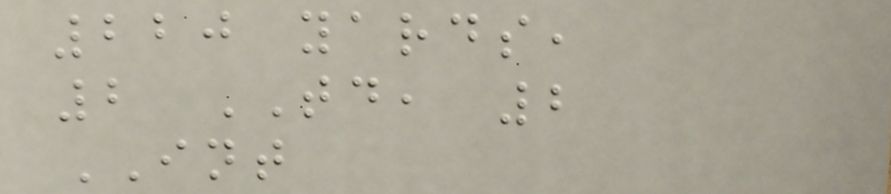220 yards,
2 TD, 2
INT
